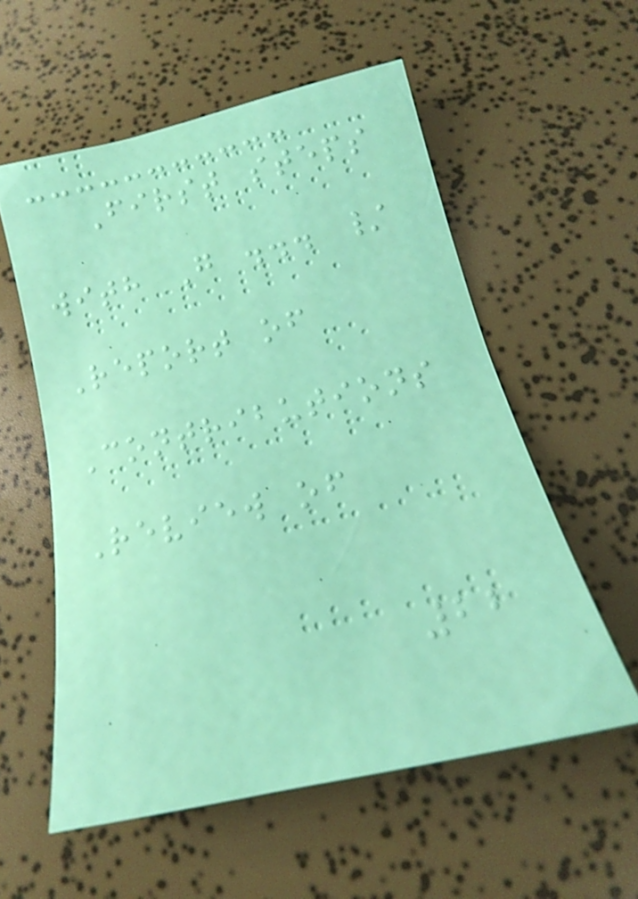First steps
with G ... /
Report of
Contributions
Review of
22
